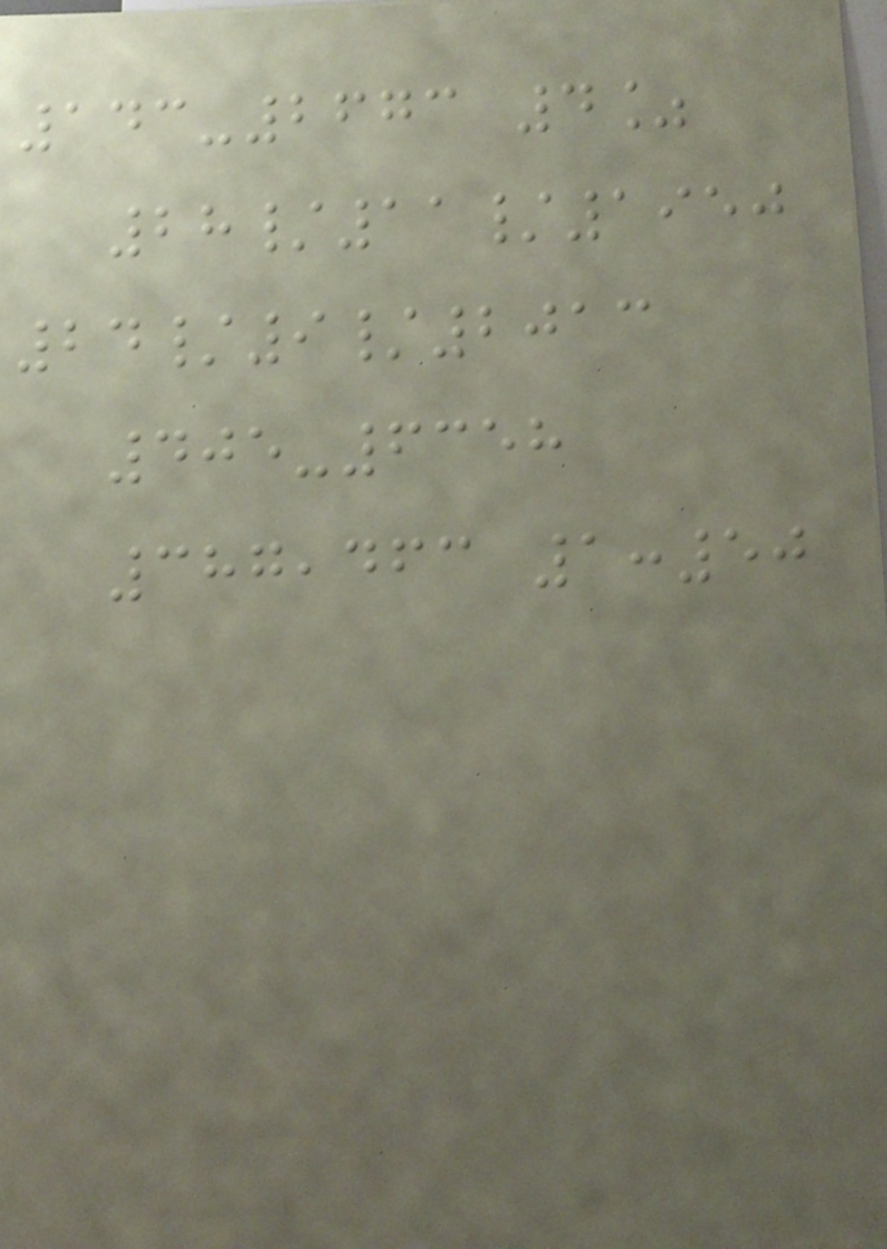143-2673 4%
28/11/1950
24/9/2013
405-6358
387,463 1:50
